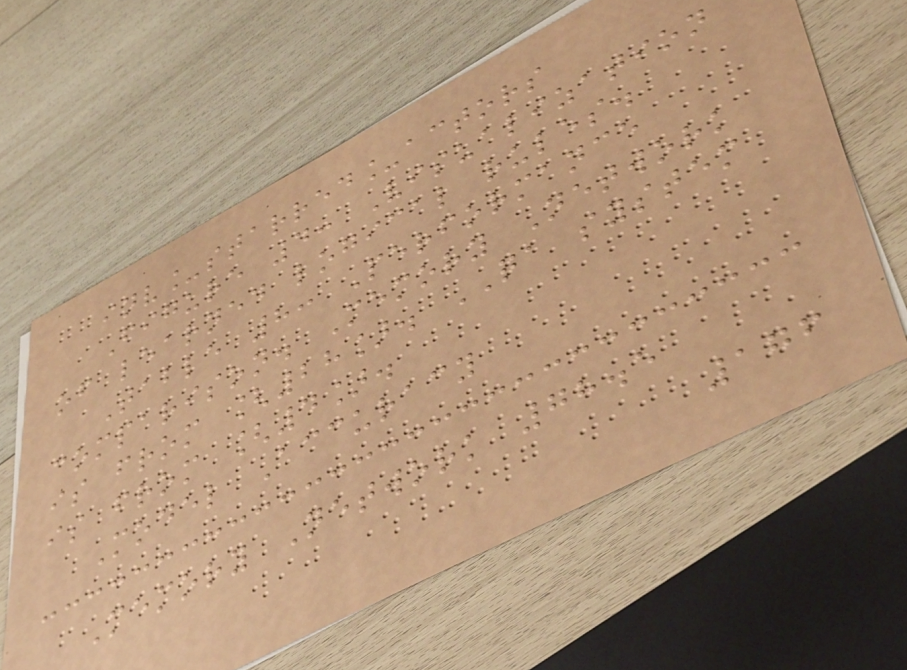inv_starred_actors
Figure 4: Visualization
of learned logical rules.
Table 8: Performance
comparison. Memory Network
is from [28]. QA system
is from [4].
Model Accuracy
Memory Network 78.5
176
